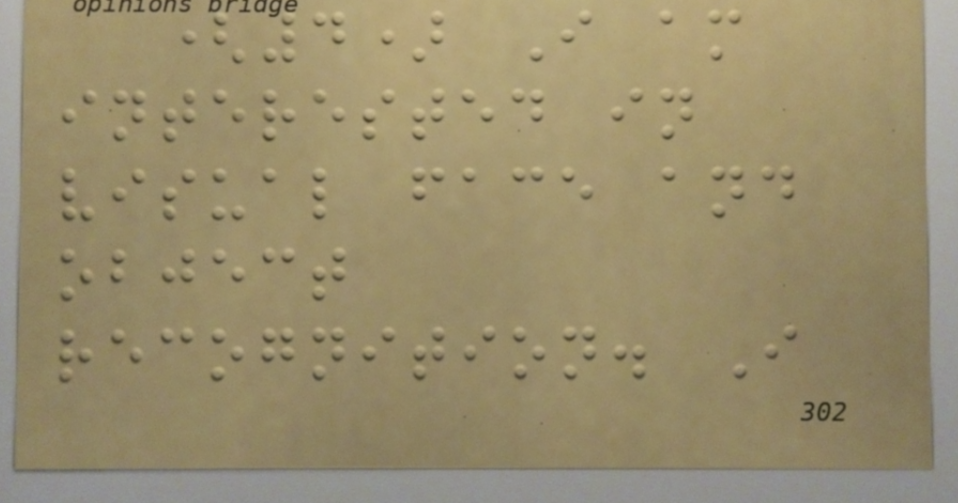(4) I am
interested in
visual face and
object
recognition. I
